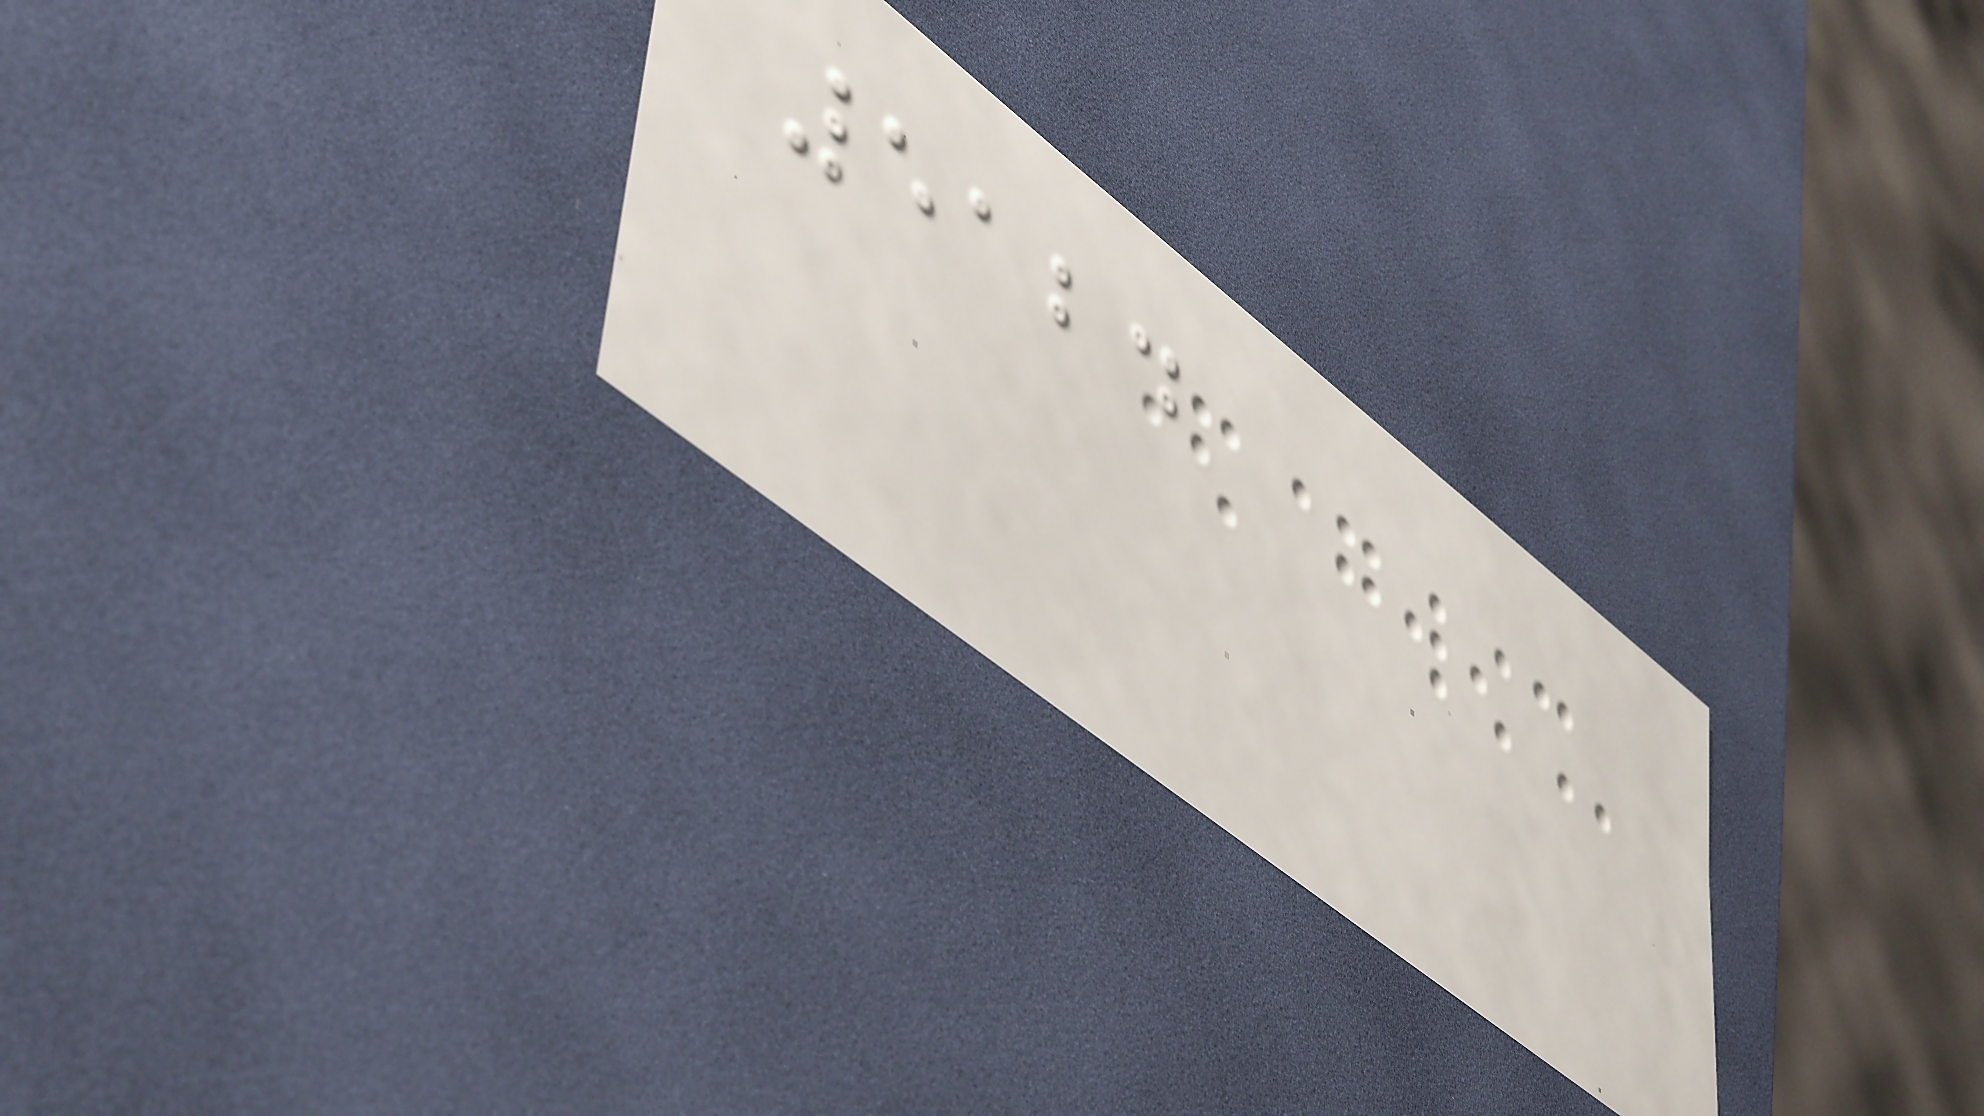5124
